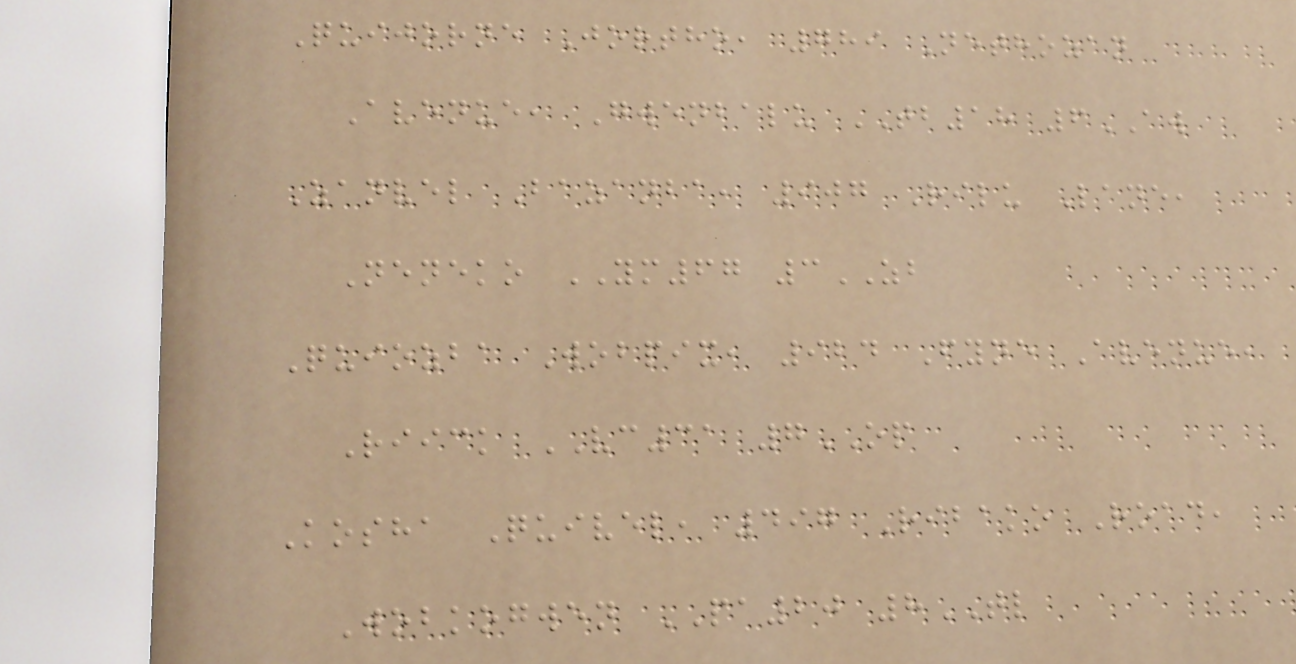Quijorne Jortho, 789 Nethozan
Avenue, Gwenbalu TB18 6AW
Zanvel Bazanba, 907 Rilu Lane,
Neneko YM67 3ZB
Quiozba Wobpix, 924 Fyne Avenue,
Riick VC31 7OP
Kosha Quivel, 497 Ribako Road,
Wobkogwen PA20 8TL
